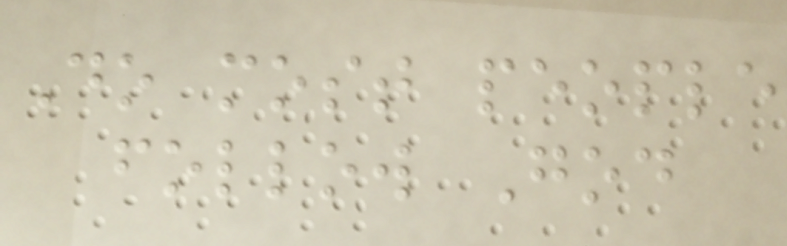Do most people
follow God
